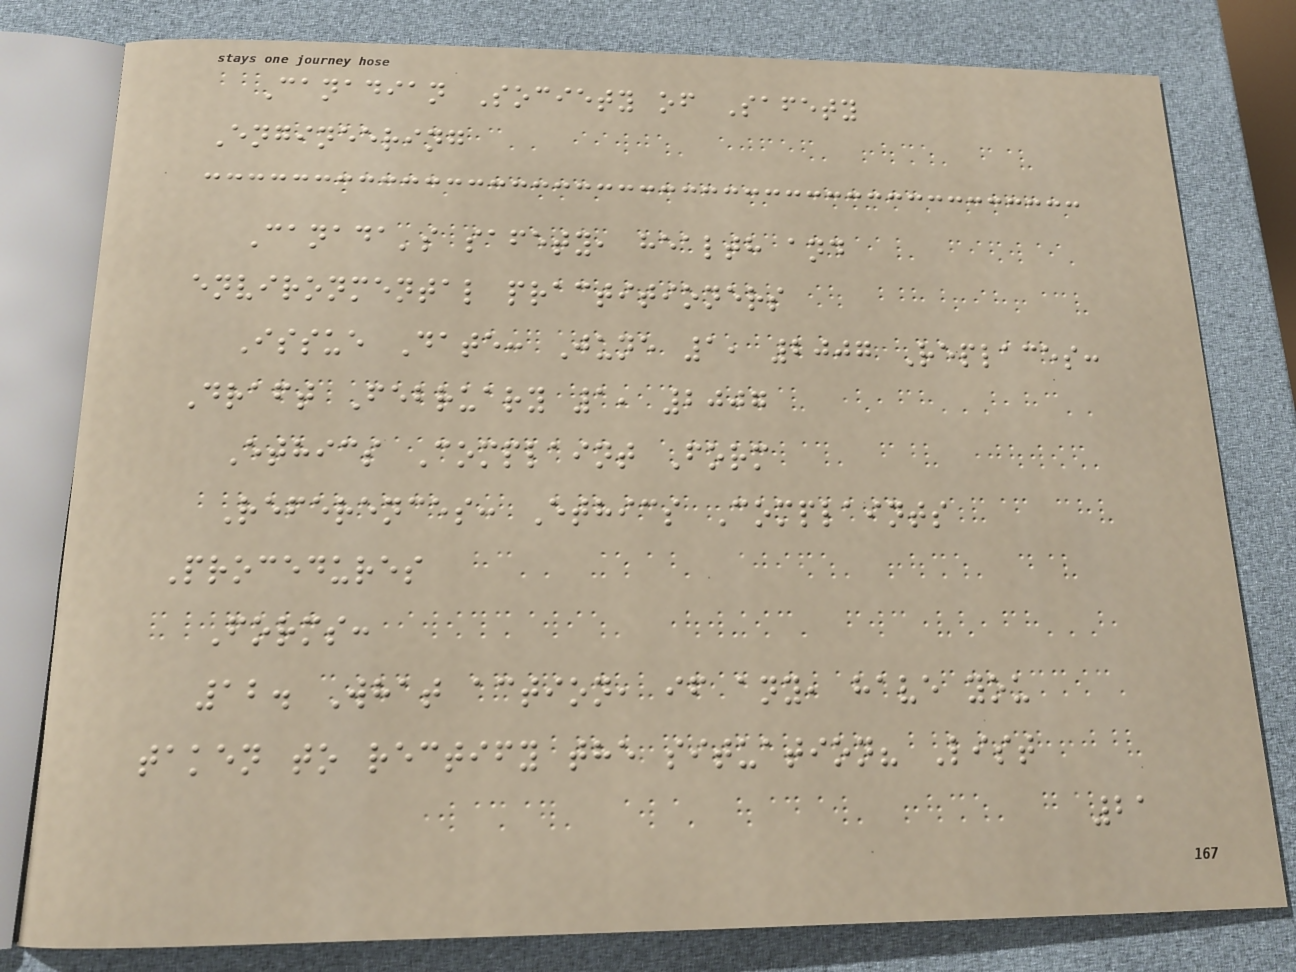Canadian Society of Safety
Engineering
Canada's safety, health and
environmental practitioners
Issue Date: June 1, 2007 Replaces:
Draft February 1, 2007
Ethics Complaint Form
References: Ethics Complaints
Procedures
Forms:
12. What action, if any, have you
taken to rectify the situation? List
21
